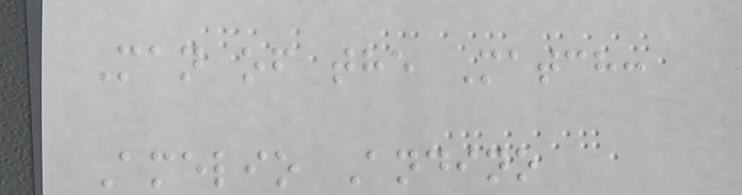Man of the Match:
Amelio Andino
